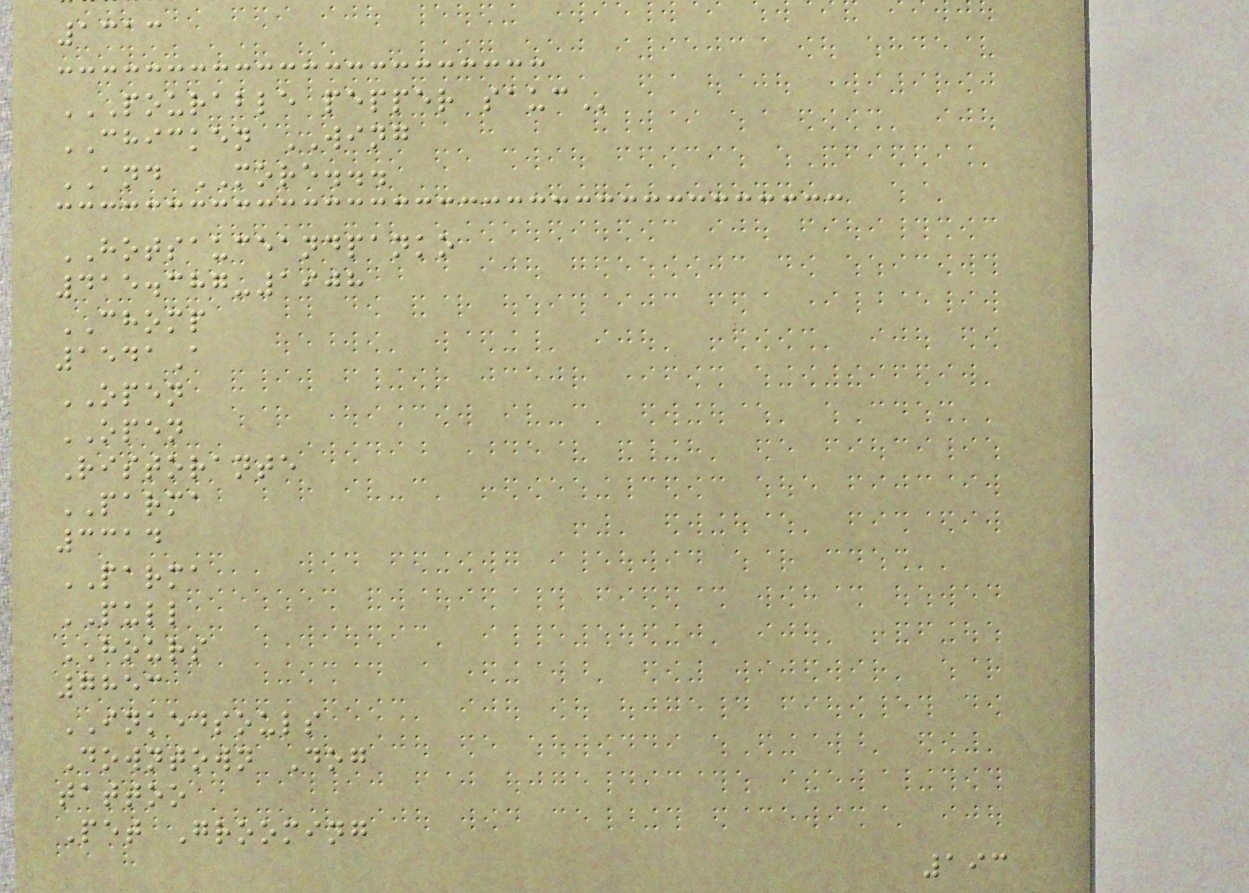1313
POURABLE PEPPER SAUC
CHICKEN WING
AND MORE...
HOTSAUCEANDPANKO
415.387-1908
CHOMP
1541A
OPEN
OPEN
Ristorante
PARMA
3314
PARMA
PULL
HOURS
7853
INKEDSOULS
Downtown Dog
tattoo
Pet Grooming
193
